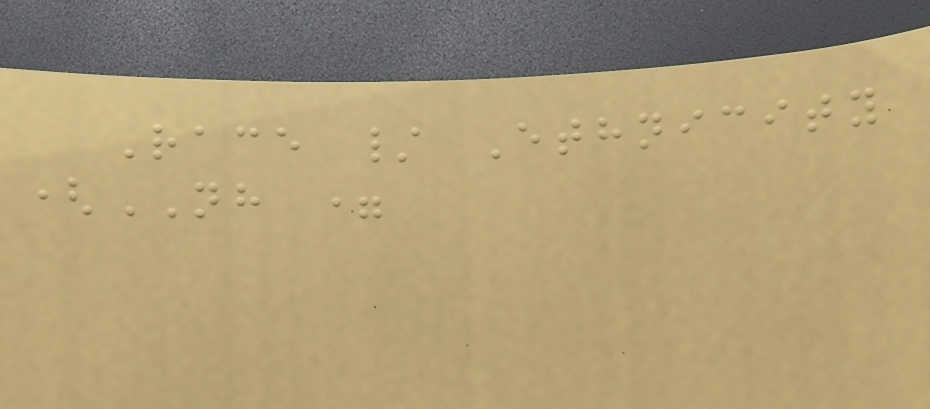Race / Ethnicity
(NH =
